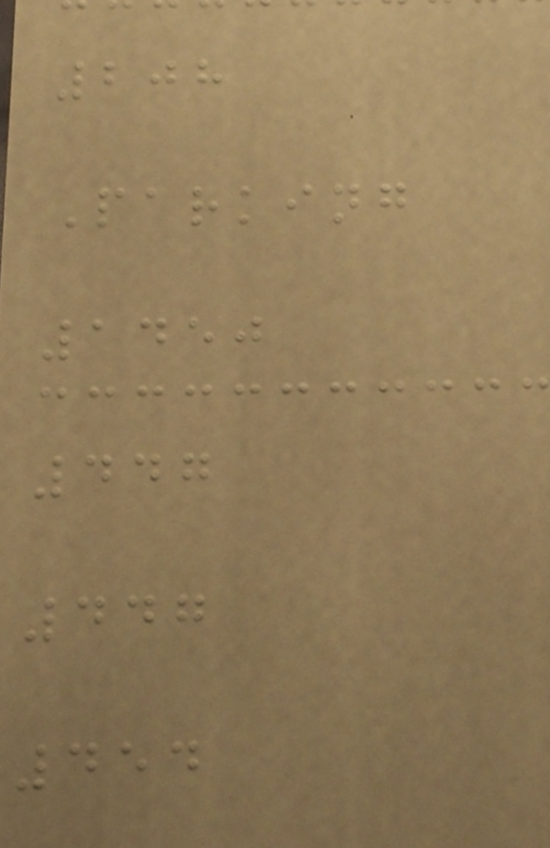208
Parking
1450
447
447
454
